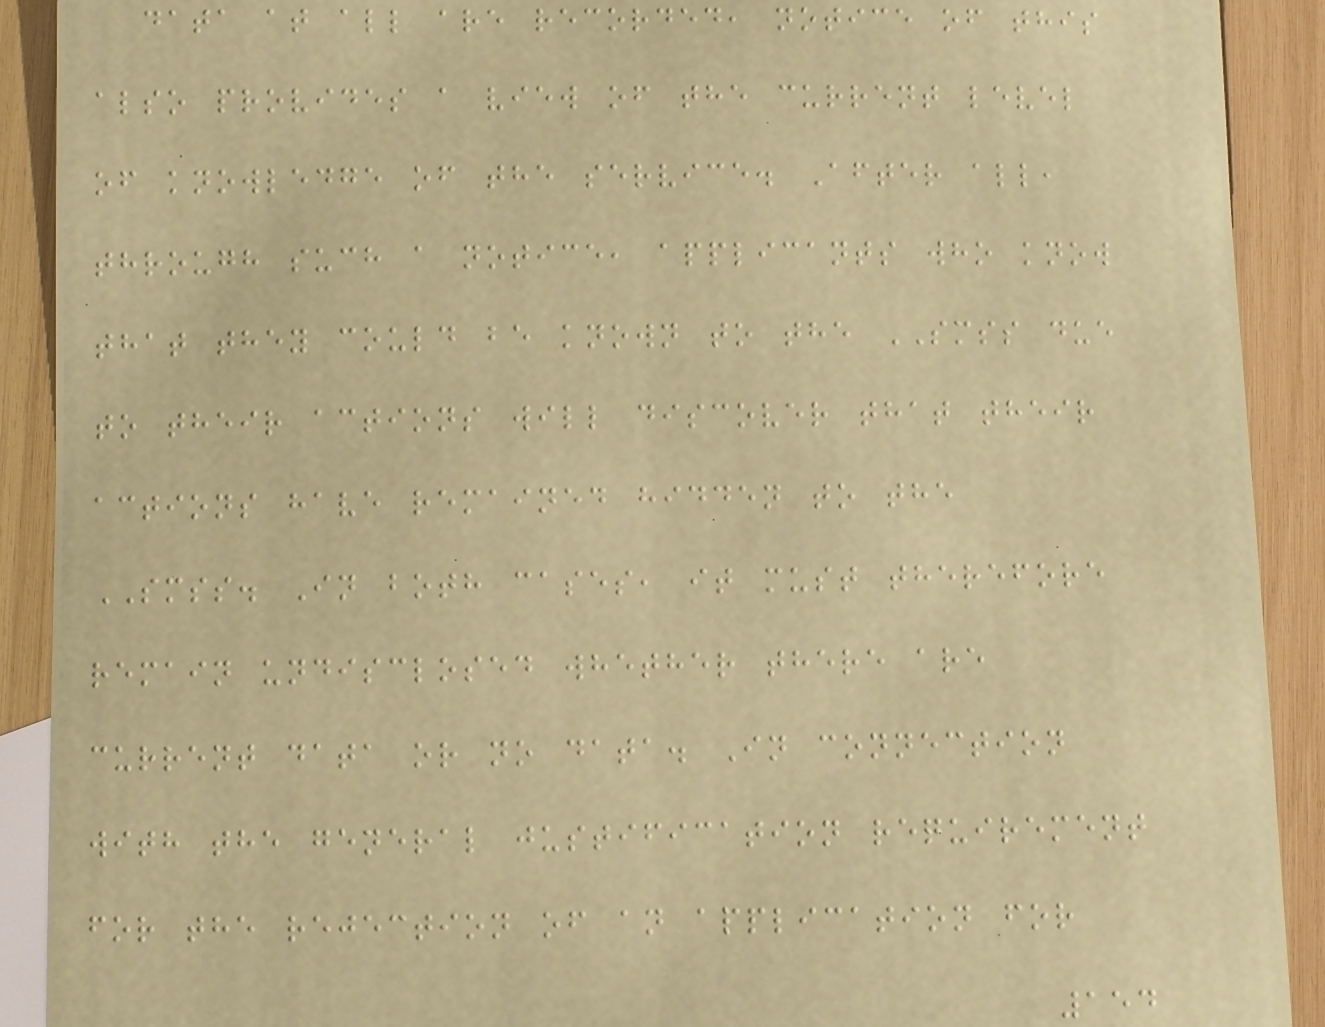data at all are recorded, notice of this
also provides a view of the current level
of knowledge of the service. After all,
through such a notice, applicants who know
that they could be known to the SMSS due
to their actions will discover that their
actions have remained hidden to the
SMSS. In both cases, it must therefore
remain undisclosed whether there are
current data or no data. In connection
with the general justification requirement
for the rejection of an application for
154
